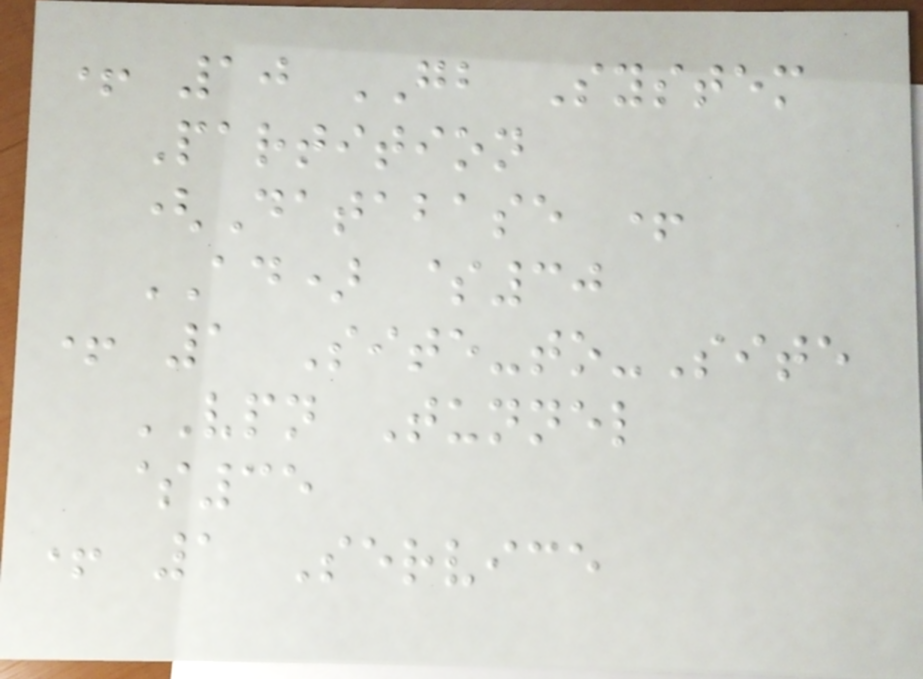+ 10 GB System
Partition
(Database +
AD) $30
+ 1 Site-to-Site
VPN Tunnel
$35
+ 1 Service
